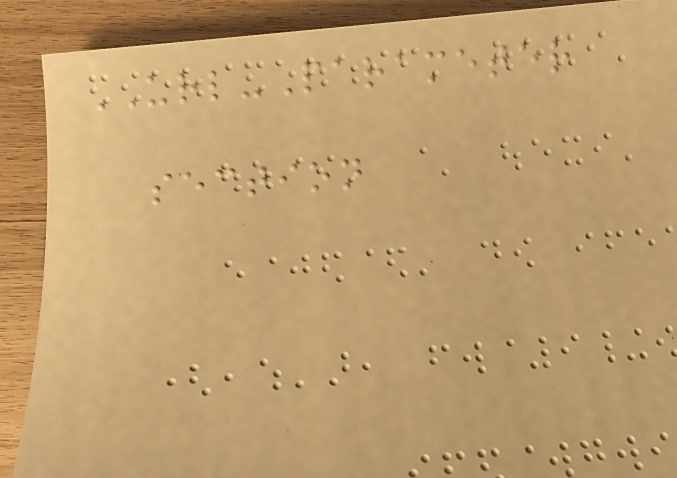URL-Parameter
section
